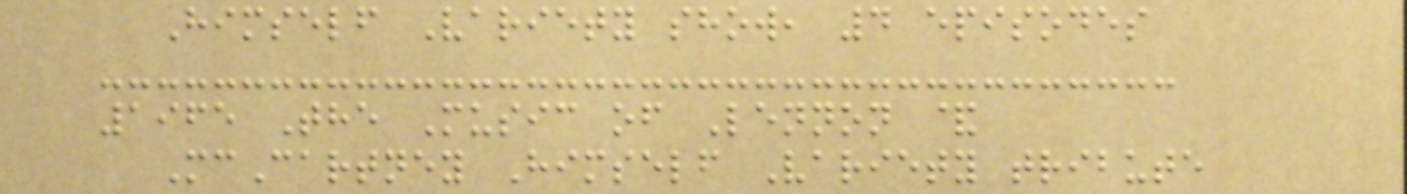Himself Variety show, 4 episodes
1965 The Music of Lennon &
McCartney Himself Variety tribute
